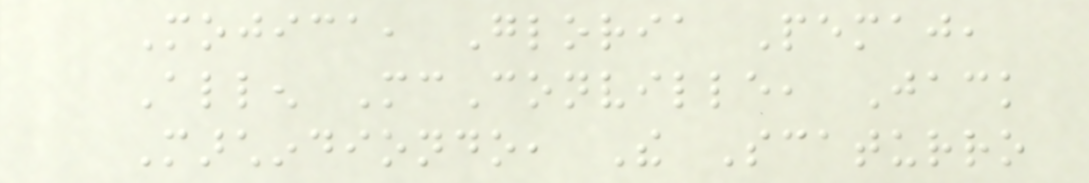Mojica, Gloria Pemaj,
Allen McConville, Jack
Marchindiondo, The Scaturro
